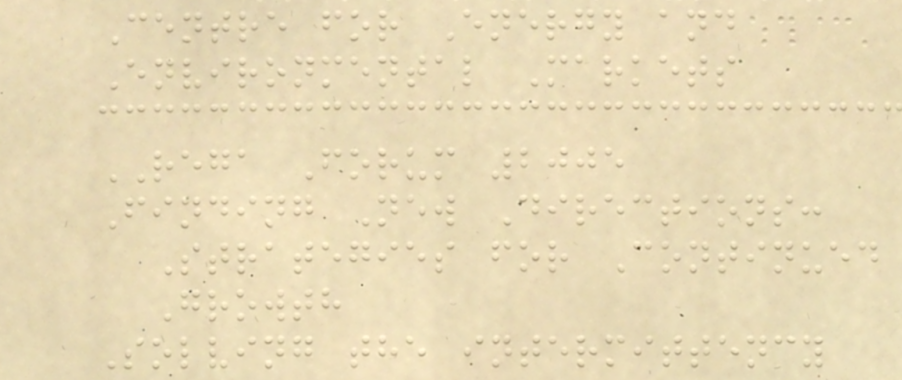Centre for Energy and
Environmental Markets
REGA Forum 2005
Finding New Directions:
Strategies for Continued
Growth
Solving the intermittency
